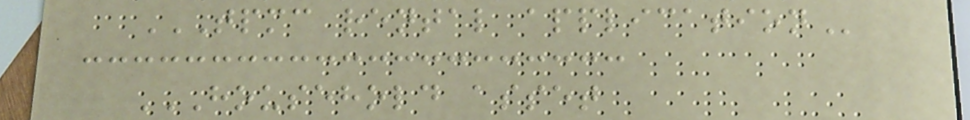TPMC RENTAL APPLICATION
HOUSEHOLD ASSET
